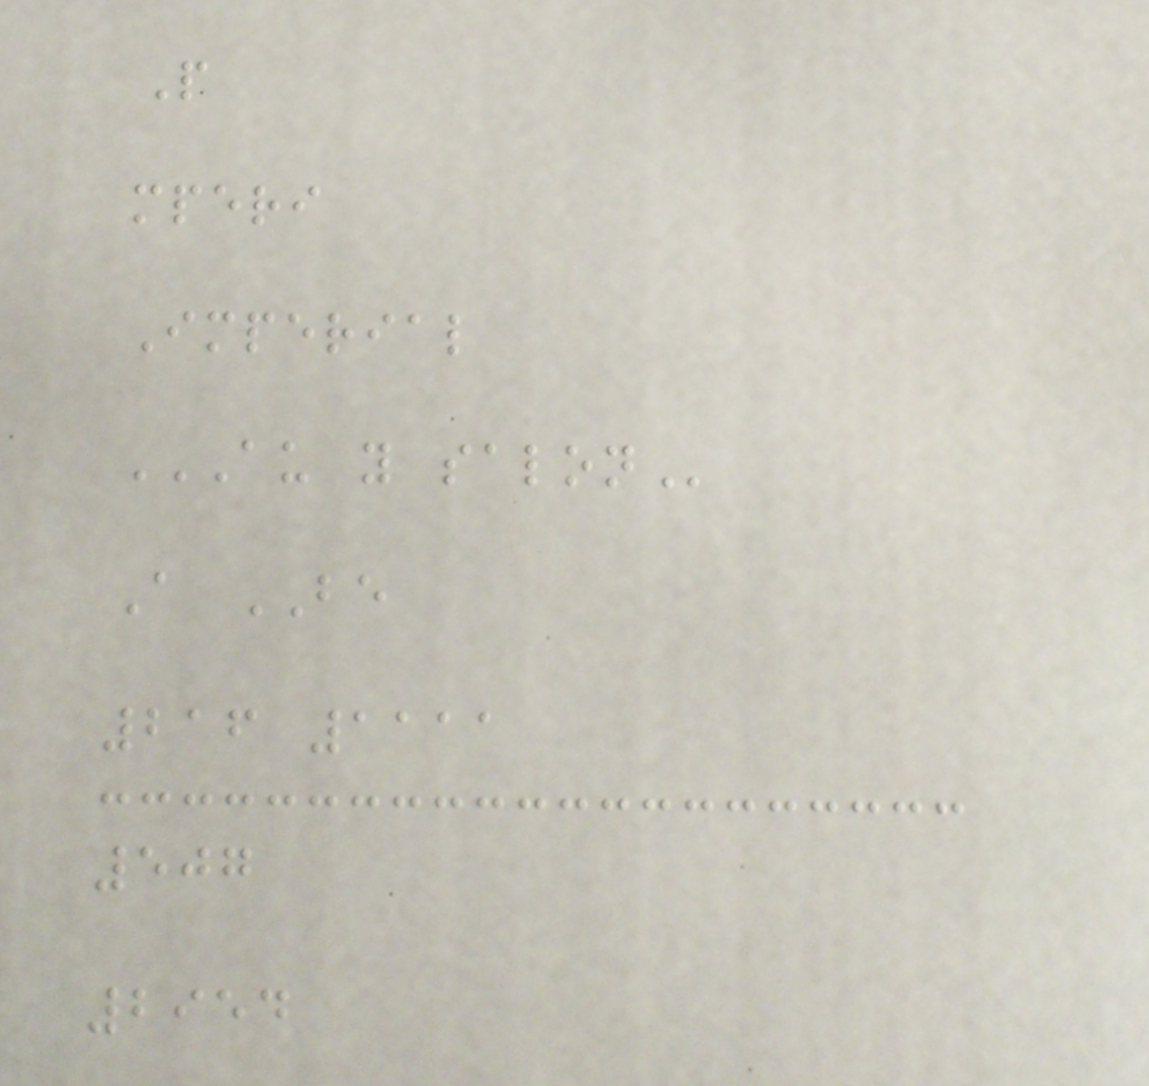P
mperi
Imperial
AU Y SALON
A BE
216 1111
507
2954
